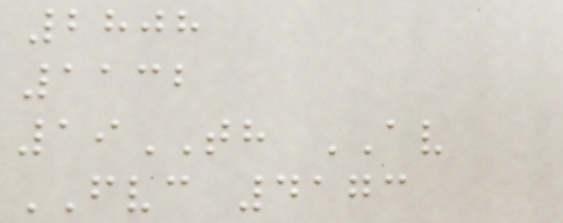2808
1132
19TH AV
FVC 4173
